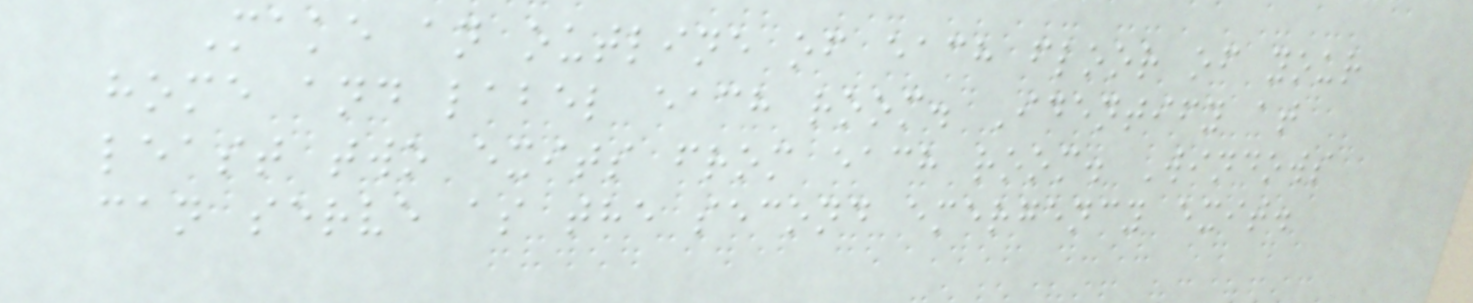Make an outline of each floor of your
home and label each room. Identify at
least two exits from each room. Windows
can serve as the second emergency exit.
